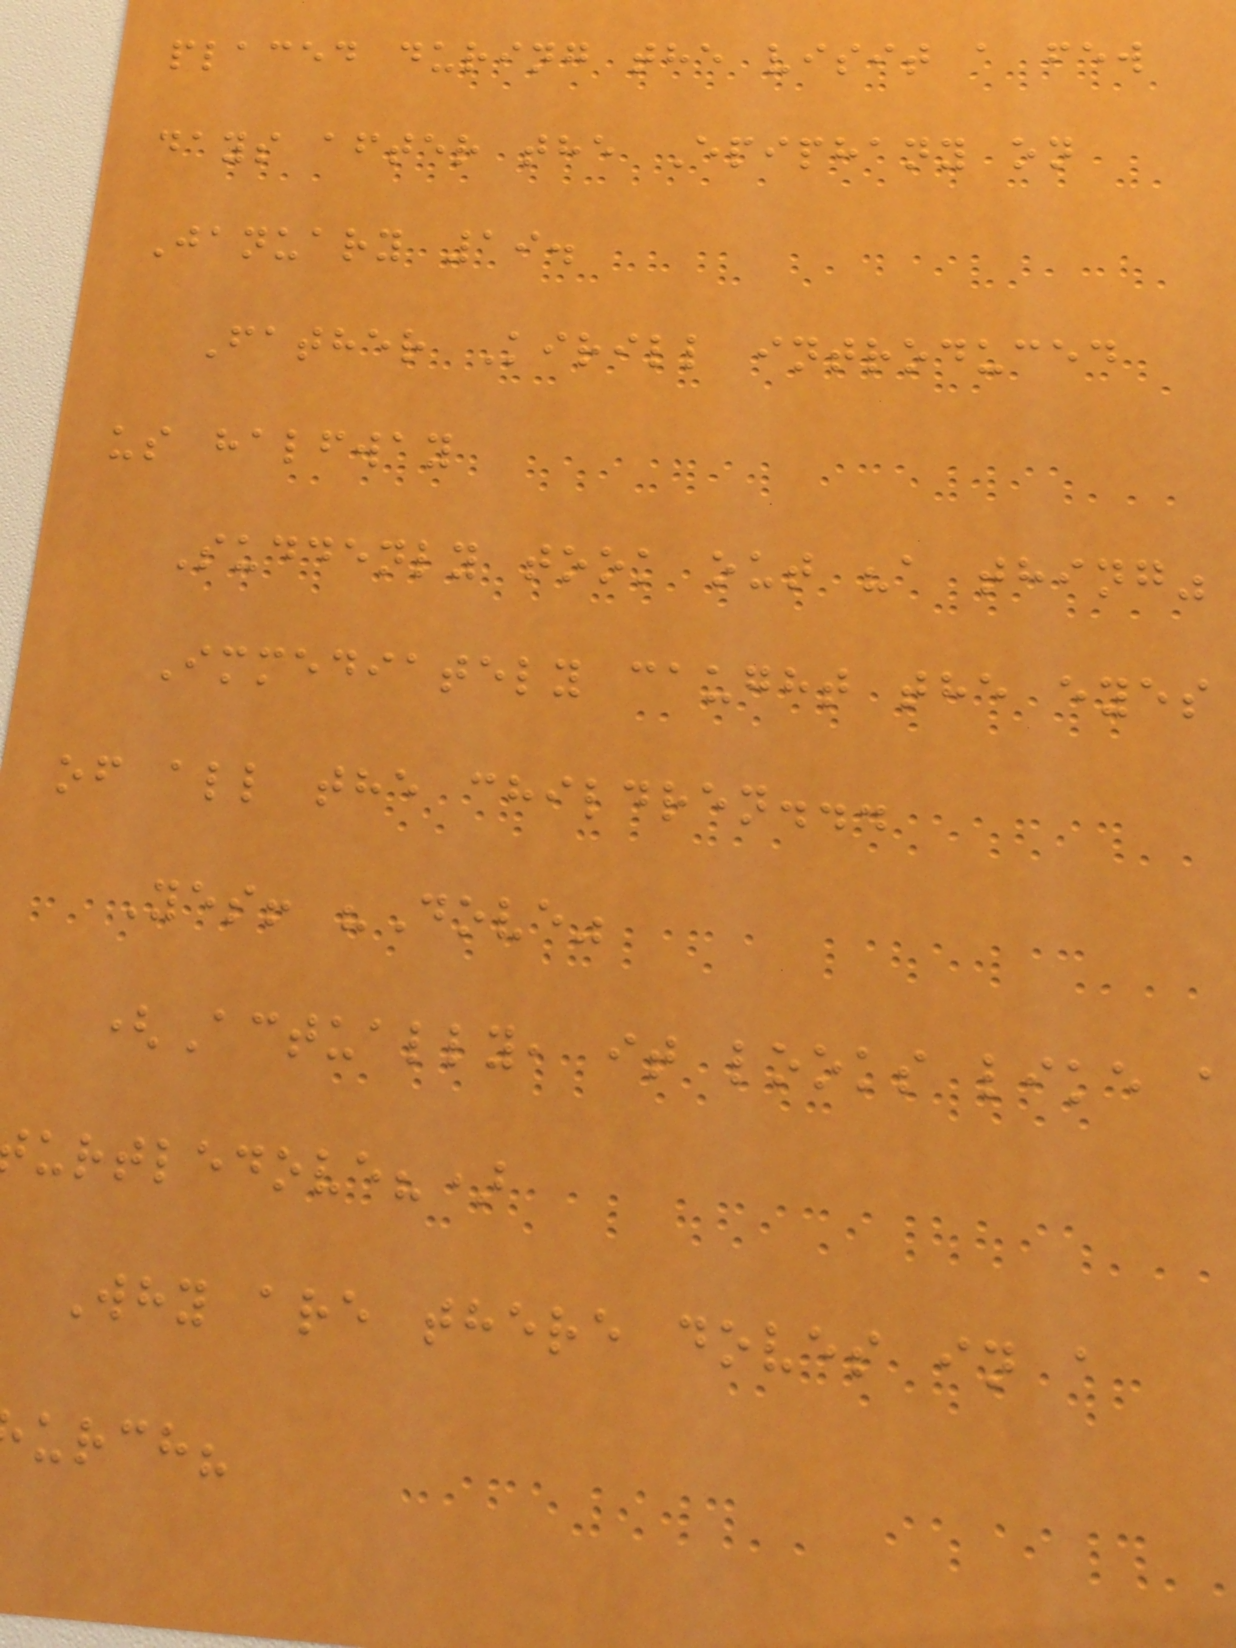placed during the visit a few
days after the Epiphany on
January 19.
Father Kirill introduced
us halfway
Suddenly took out "a thing"
Immediately caught the eyes
of all the children...
Yes! "Dove"
(Actually, it looks like a
urtledove?)
Why are there doves in a
urch?
